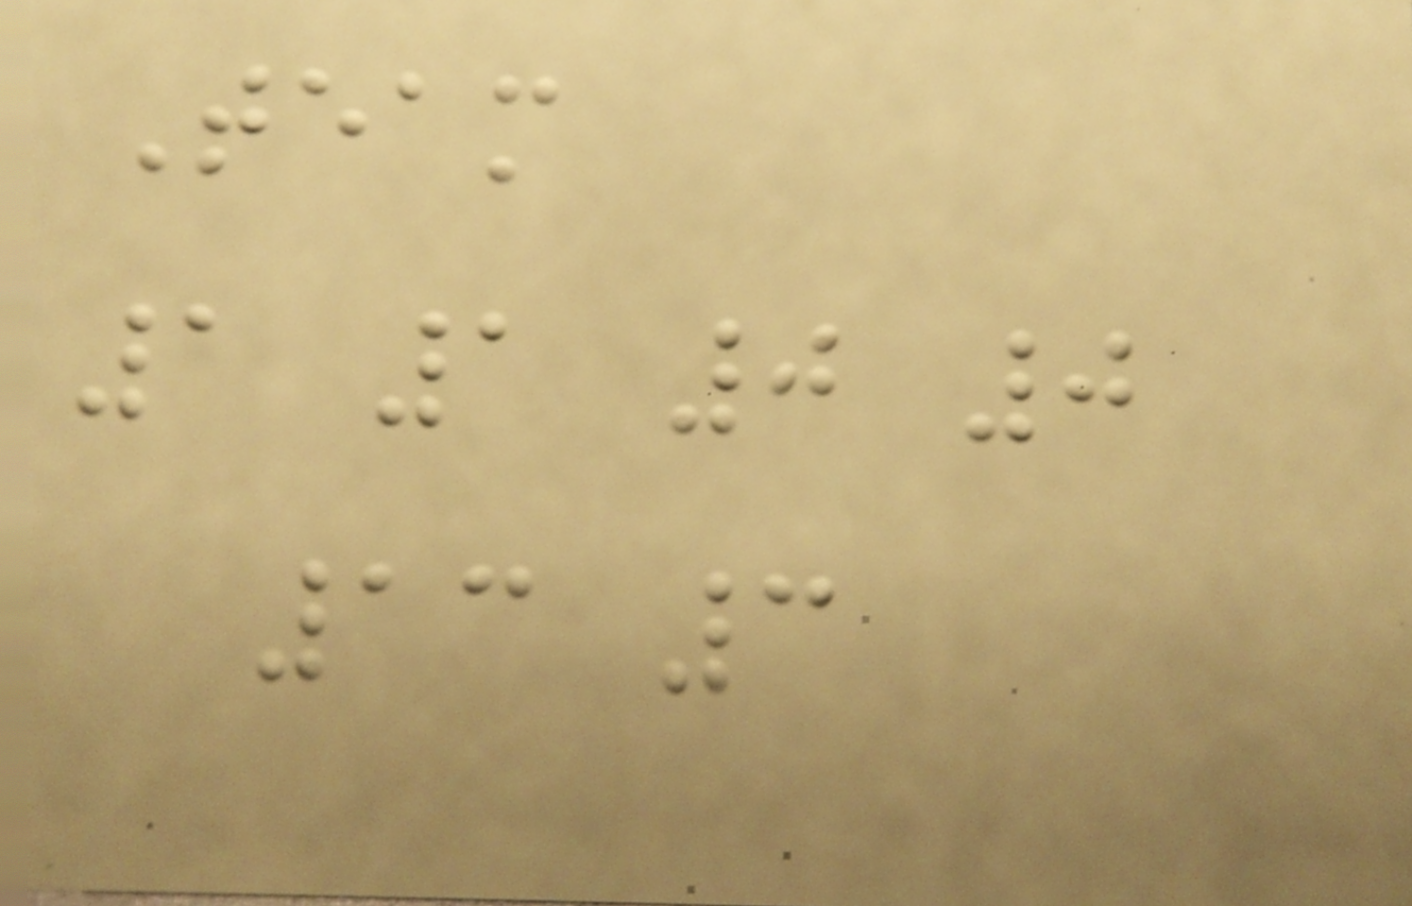Team
1 1 0 0
13 3
